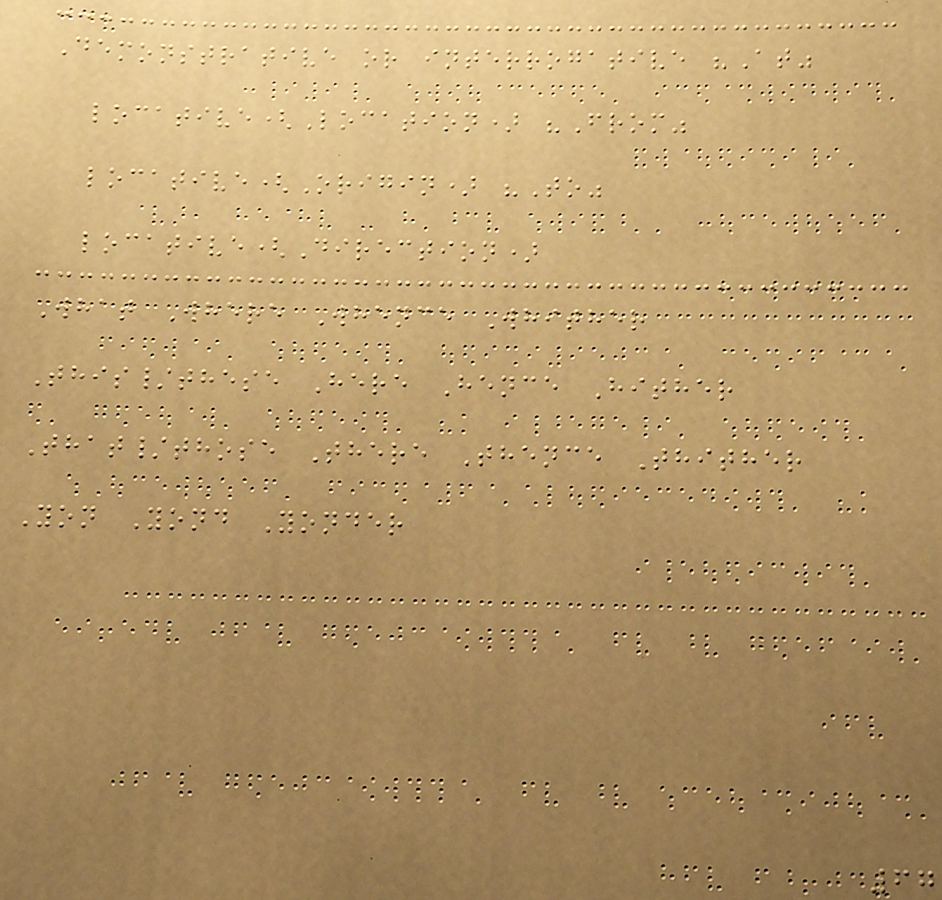Demonstrative or interrogative "At"
locative(Location) "From"
locative(Origin) "To"
locative(Direction)
What Where Whence Whither
This/these Here Hence Hither
That/those There Thence Thither
Yon Yond Yonder
67
